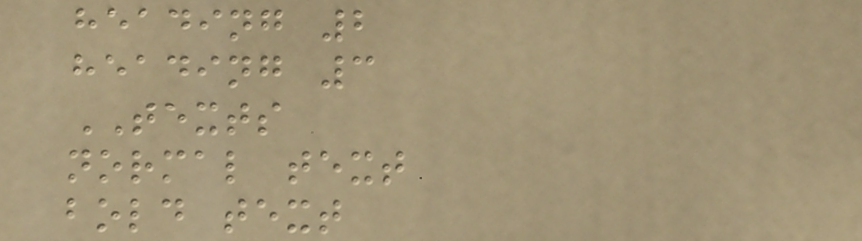heading 2
heading 3
TEXTS
normal text
bold text
